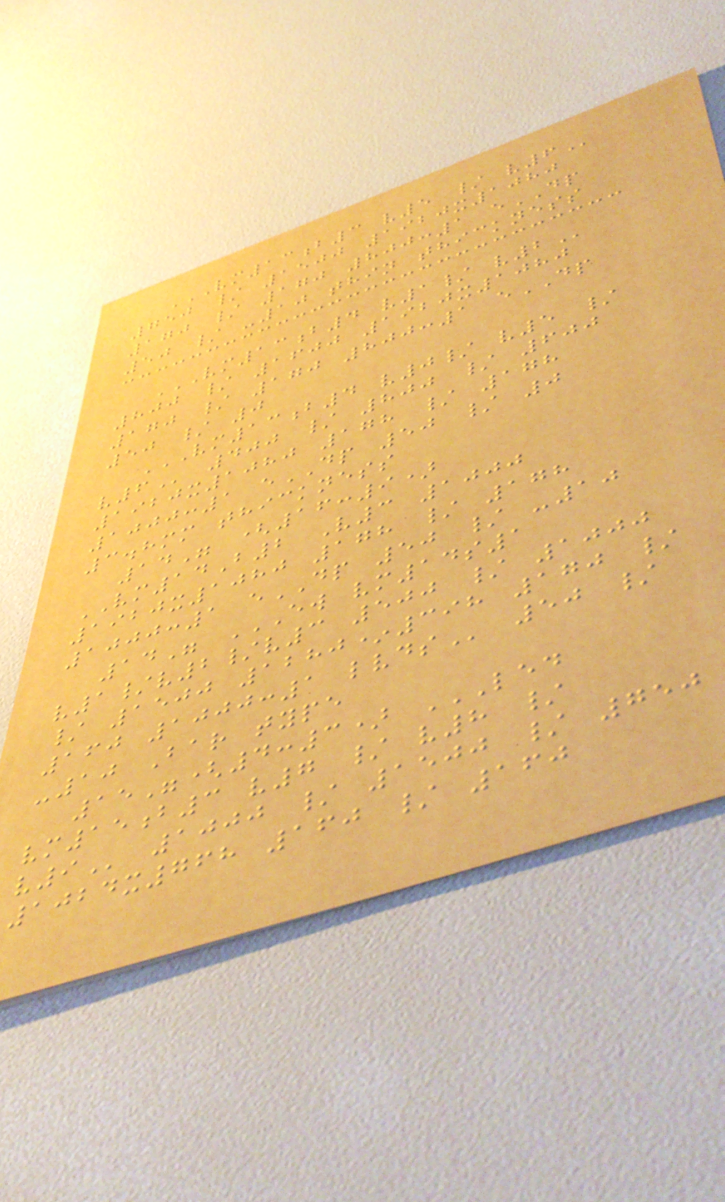VM13B3 V5 / V6
750 / 1500 1920x1080
170 / 170 800:1 eDP
50 / -10 thin thickness
VM13B4 V1/ V2
800 / 1600 1920x1080
170 / 170 800:1 eDP
50 / 0
VM13B4 V0/ V5 /
V6 400 / 800 / 600
1920x1080 178 / 178
1000:1 eDP 50 / 0
3.8mm thickness
14" (16:9)
VM14B2 V3 1000
1920x1080 178 / 178
1000:1 eDP 50 / -10
14" EW VM14S1
V1/V2/V3 500 / 1000
/ 1500 1280*398 170 /
160 1000:1 LVDS 50 /
-10 Bar type
15"(4:3) LED
VM15B3 V7 / V8 /
V9 1000 / 1500 / 750
1024x768 160 / 160
